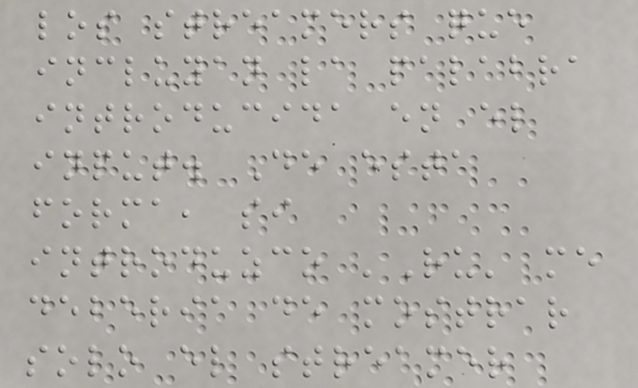los streamers que
incluyan la palabra
introducida en el
input. De esta
forma, si
introduzco 'Ru' me
deberia de mostrar
solo el streamer
